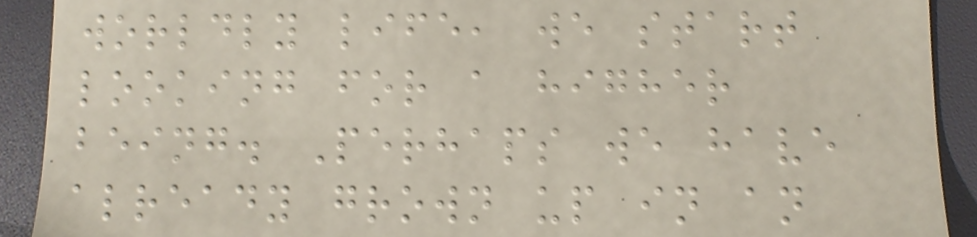worldly life, we start
looking for a higher
being. Perhaps we have
already grown up in an
